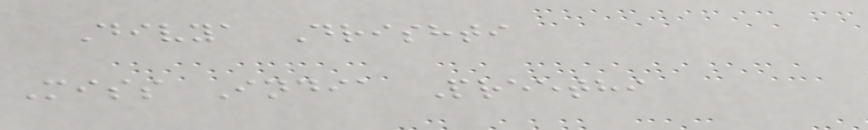Divya Drishti
Miss India Preethi
